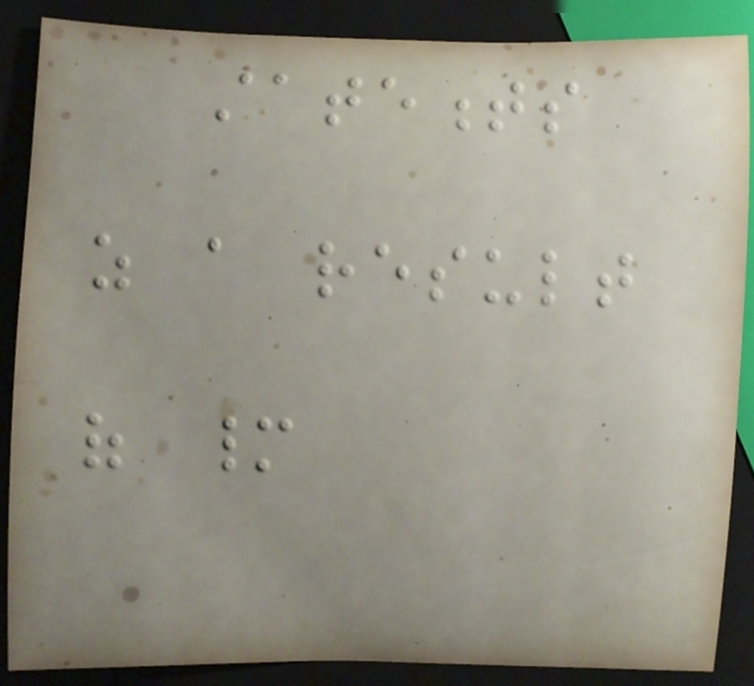statements
as a result
of many
